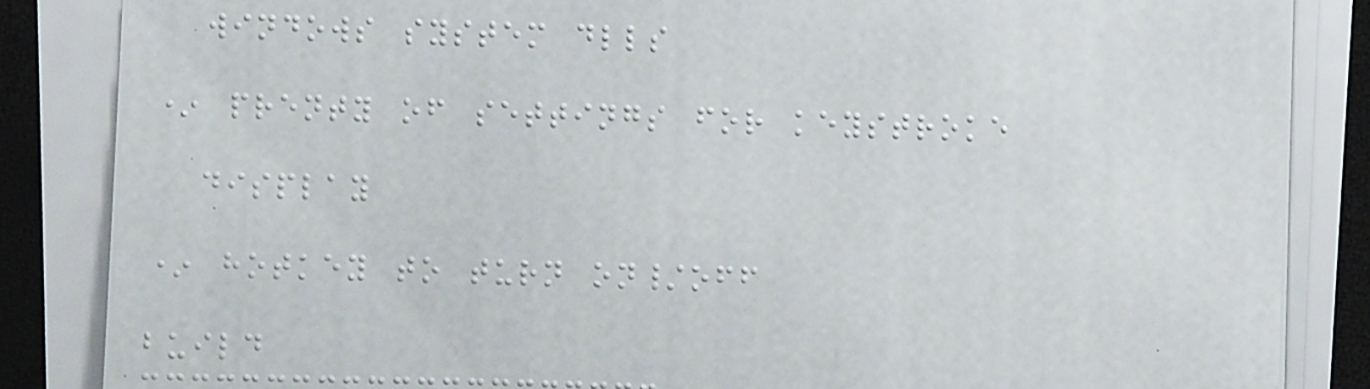windows system dlls
* prenty of settings for keystroke
display
* hotkey to turn on/off
build
